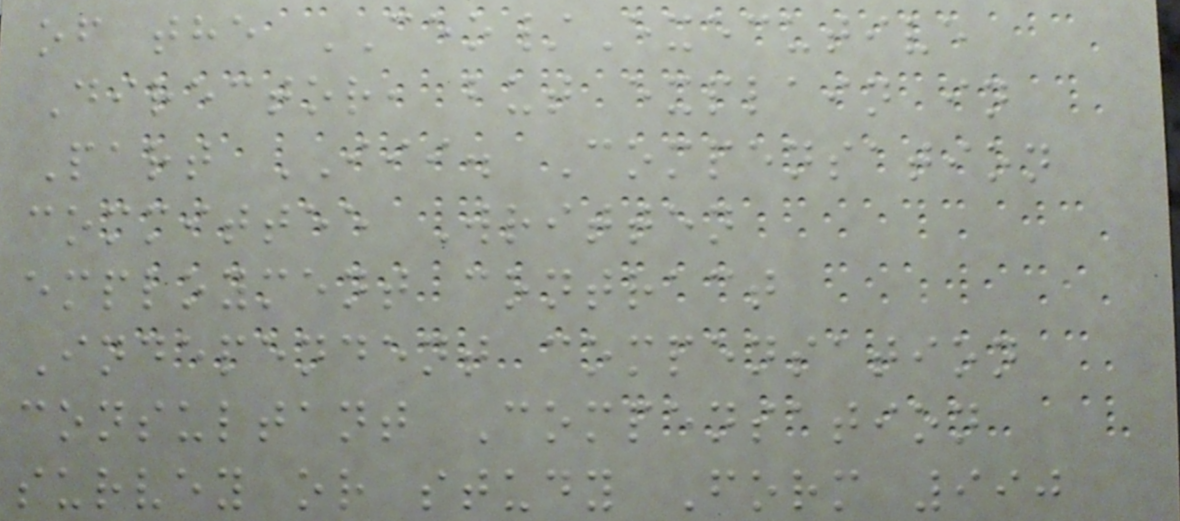of the CEO/Executive
Director, but explain in
Part III. Compensation
committee Written
employment contract
Independent compensation
consultant Compensation
survey or study Form 990
